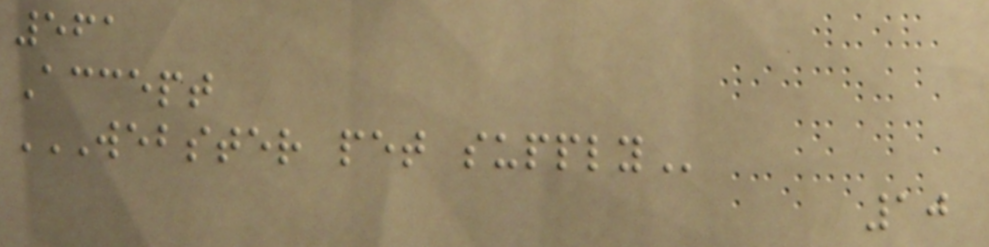561
Accept
WEBSTER PET SUPPLY
10
